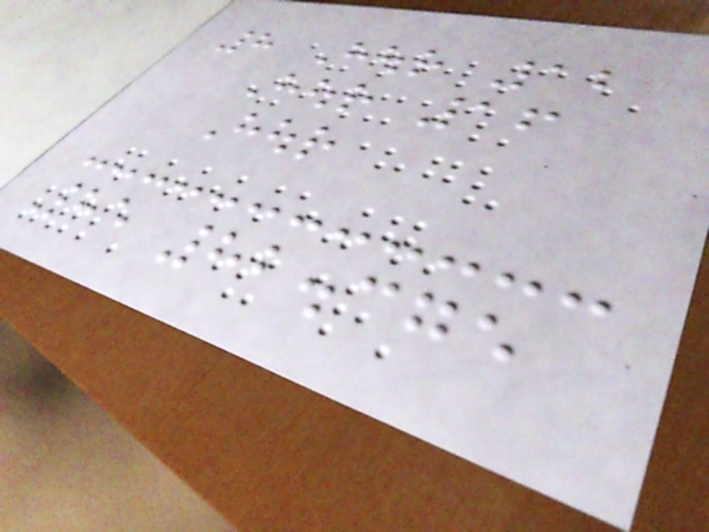8 Hour 12
Hour 16
Hour
85 82.375
